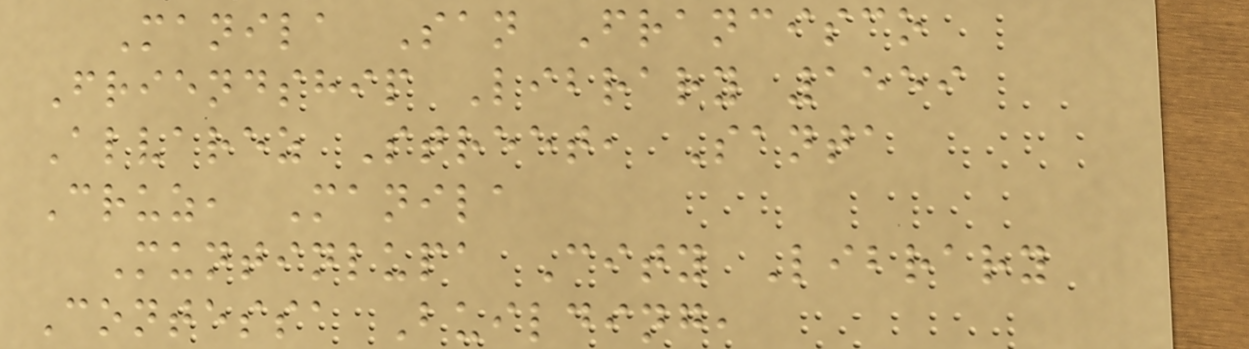Manila San Francisco
Friendship Library 1559
Alvarez Street, Santa
Cruz, Manila
Muntinlupa City Library
Contessa Building,
